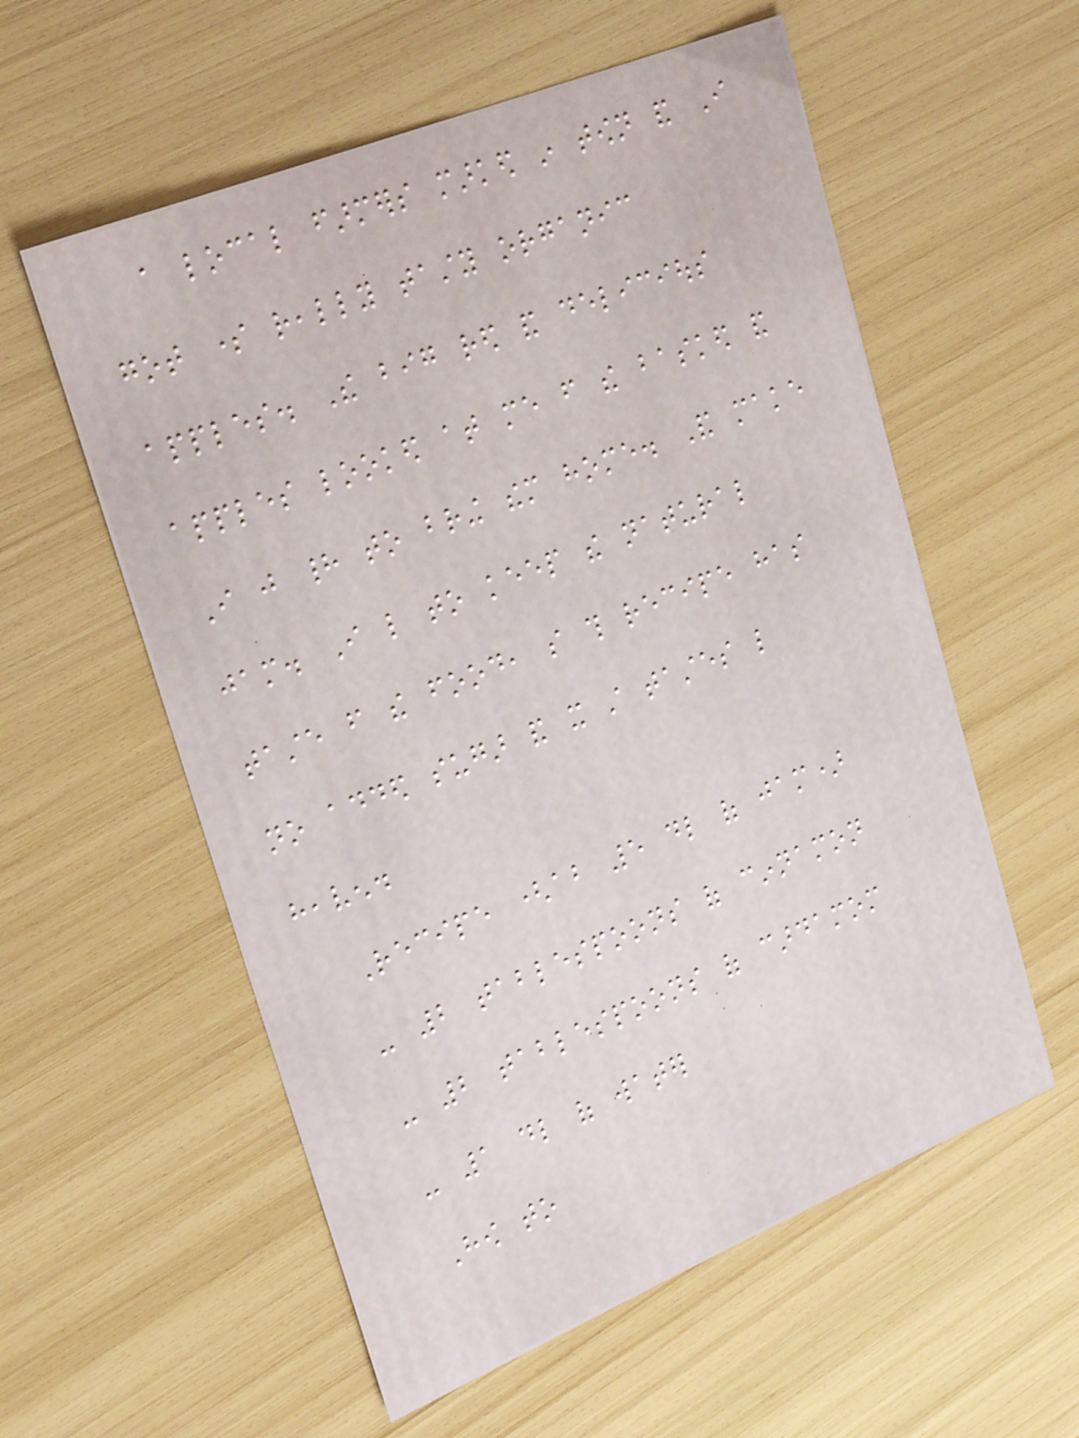a local farmers marked in town and I
got some really tasty organic
apples. The big red and delicious
apples looked at me from the basked and
I just had to bring them home. And make
jam. I like to keep the natural
taste from the food, so this recipe has
no added sugar and it still tastes like
heaven.
Recipe (about 5 dl of jam)
- 2 tablespoons of cinnamon
- 2 tablespoons of cardamom
- 1 dl of water
How to
